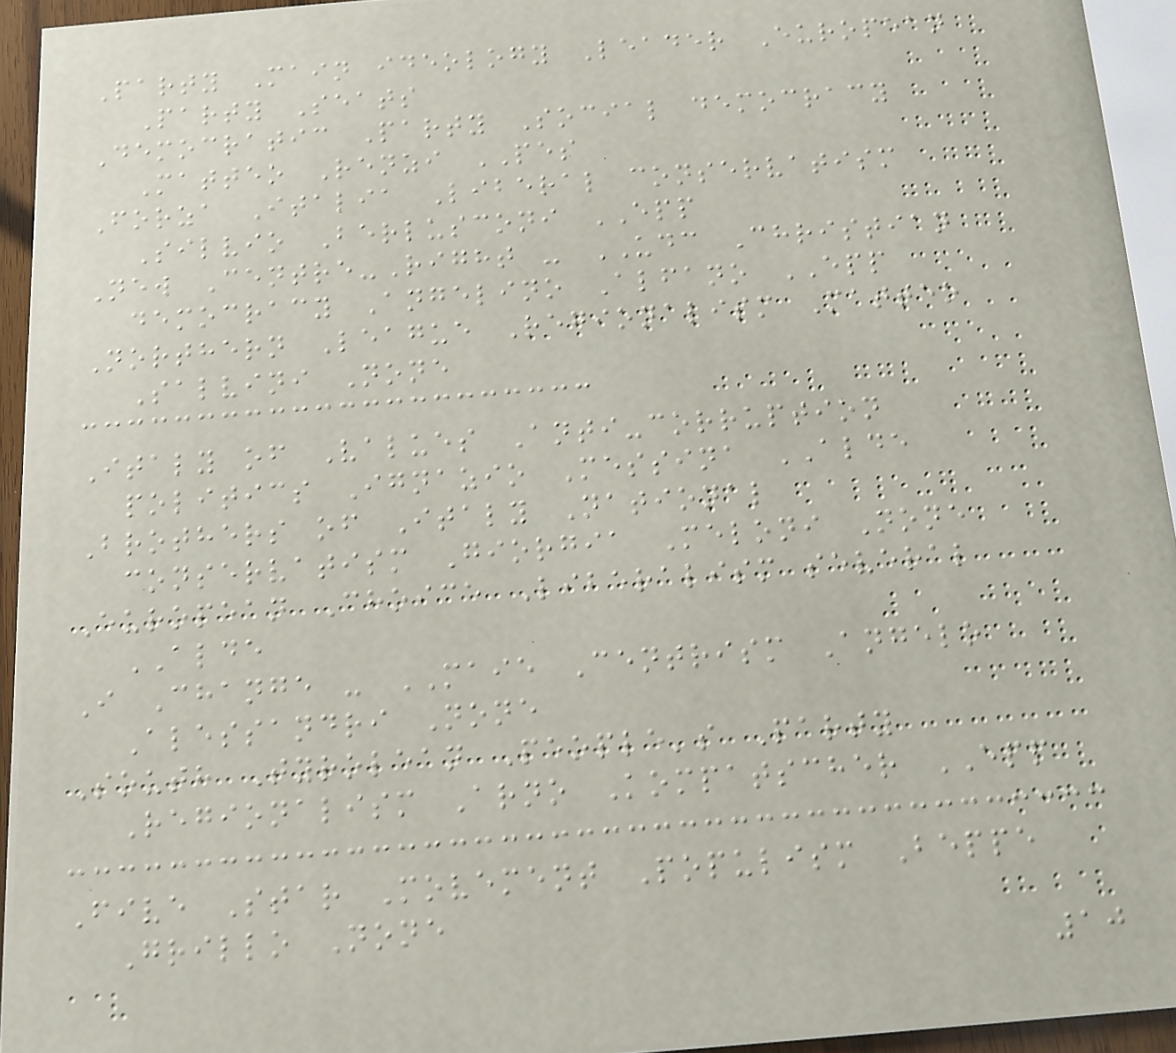Party Main ideology Leader European
Party Seats
Democratic Party Social democracy
Matteo Renzi PES
Forza Italia Liberal conservatism
Silvio Berlusconi EPP
New Centre-Right - UDC Christian
democracy Angelino Alfano EPP
Northern League Regionalism Matteo
Salvini None
Italy of Values Anti-corruption
politics Ignazio Messina ALDE
Brothers of Italy National
conservatism Giorgia Meloni None
European Choice Liberalism several
ALDE
I Change - MAIE Centrism Angelo
Alessandri None
South Tyrolean People's Party
Regionalism Arno Kompatscher EPP
Five Star Movement Populism Beppe
Grillo None
10
